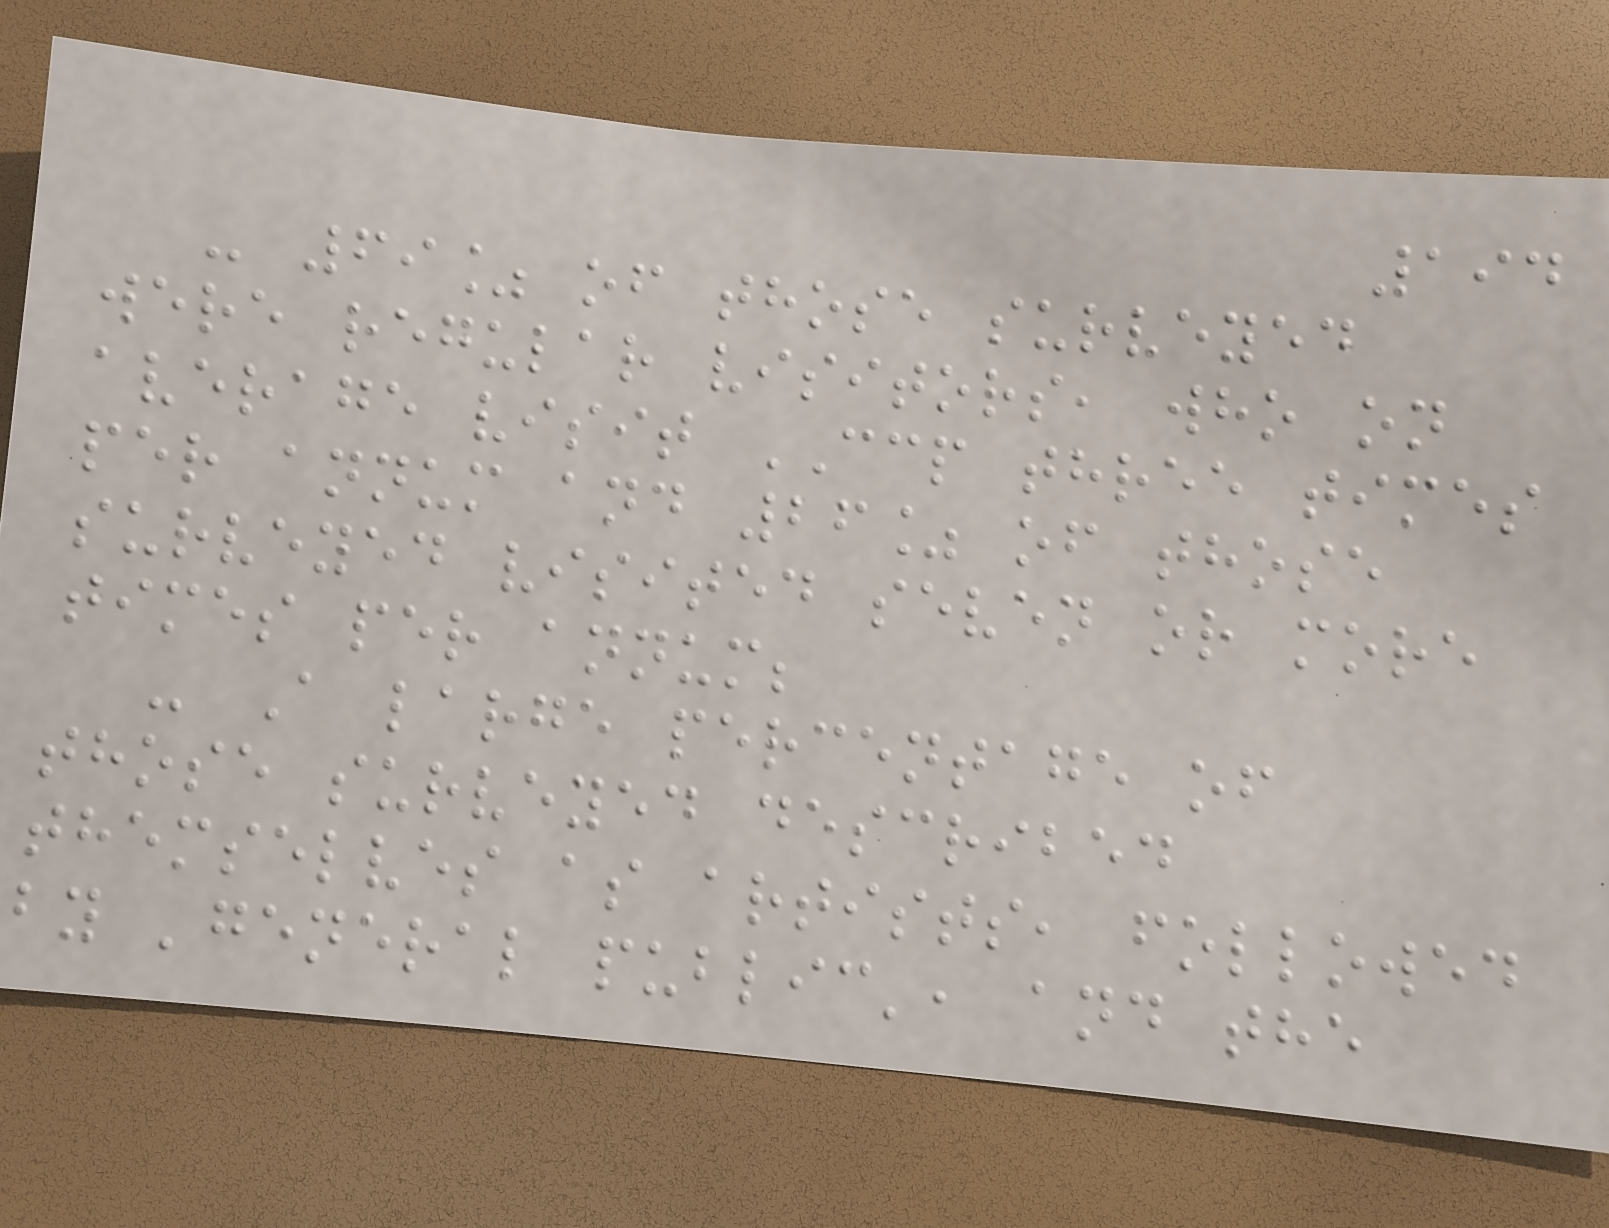194
- 69% of those surveyed
were regular visitors, who on
average visit CCP three times
per annum and 26% of those
surveyed visited seven or more
times per annum;
- A large percentage of
those surveyed described
themselves as artists, followed
by 'general public', and the
